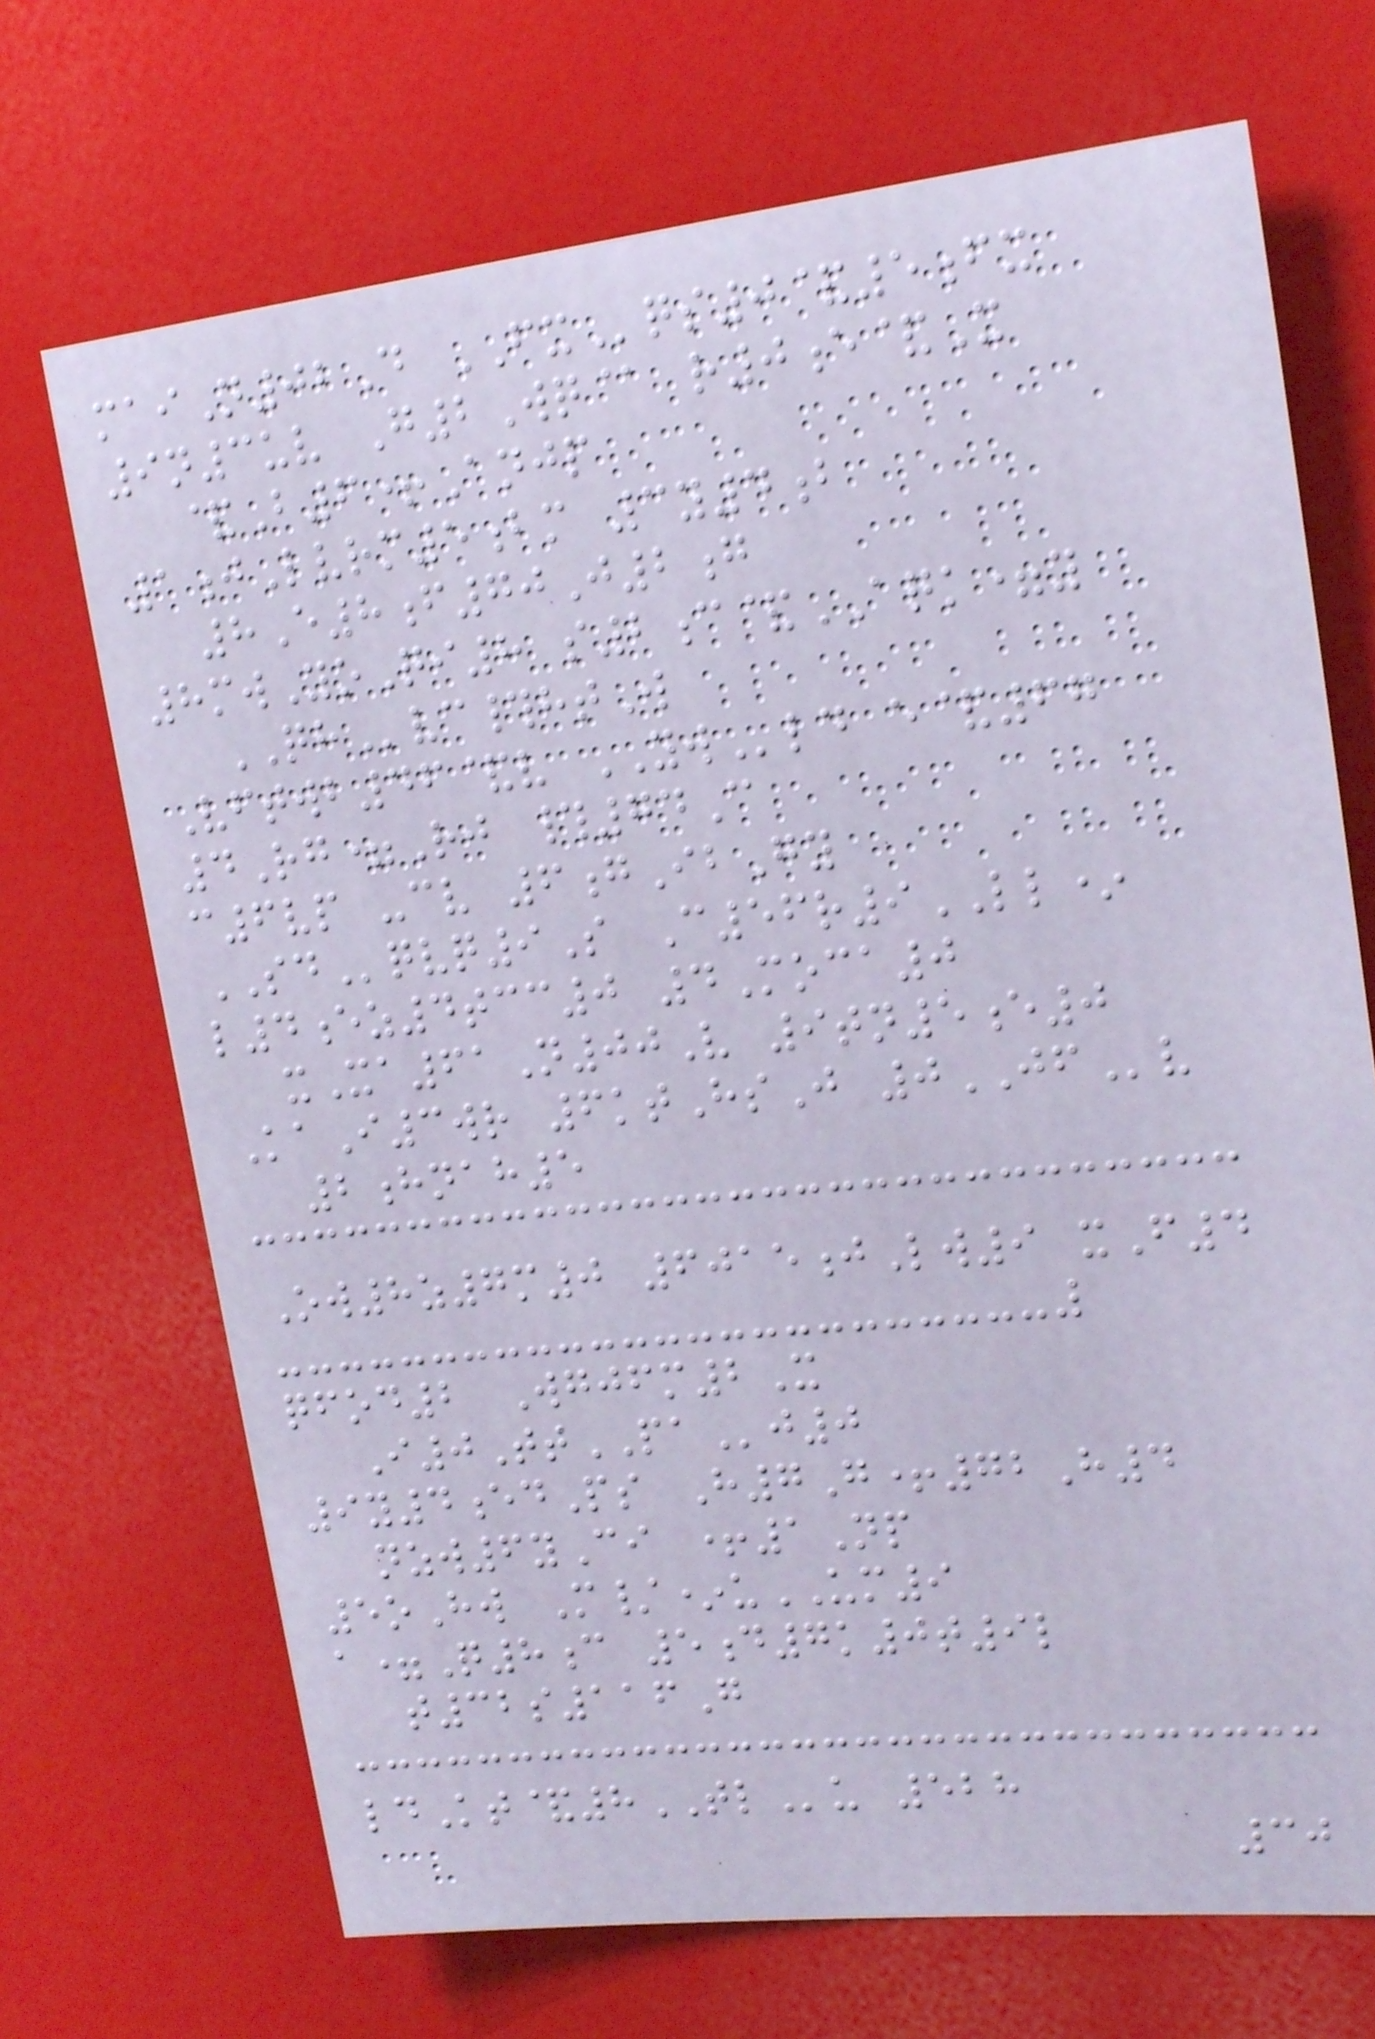maiN02D FXqs0&5fx
9n3uv G2Wq@ r0e&X
&B6+Anjp
1jLvrm5bm 3y4b
8E8f70J2g
8mwYoQi8 s2c&AQK=y
QHvc#htW
Vftwb46&v YWld e&67
4Rg=Rj #74C
c6vp -cv 6gIbGy
SDqvq9S C56r9LL*
l4ez4tcc0 4Moca0
xXa61N00V 9tn5e0
KaI3wr 6ktHsJ 0JFv
2hnah5
Ow8z7m0 6015jLw9 xF4
qfod2 Wgjfm2X
I0TtPAj0
9y4edPs H7G+72H4
nzw6yCi +1Np
5oHw M/*uUM9
a=Q8c 5d7k0t9l
t32s116G
ldKt&8TLu 528
30
